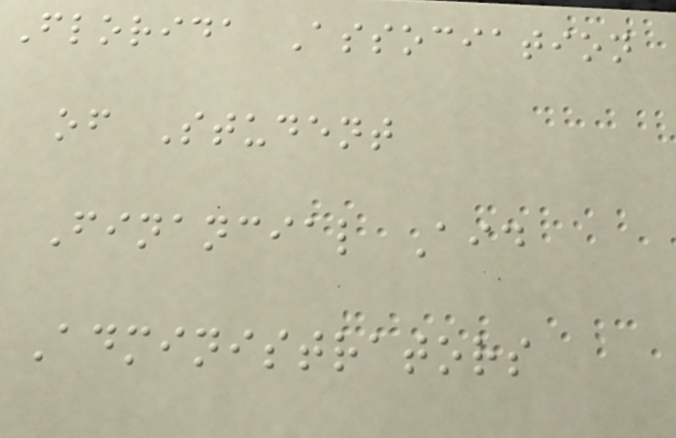Florida Association
of Student
Financial Aid
Administrators
